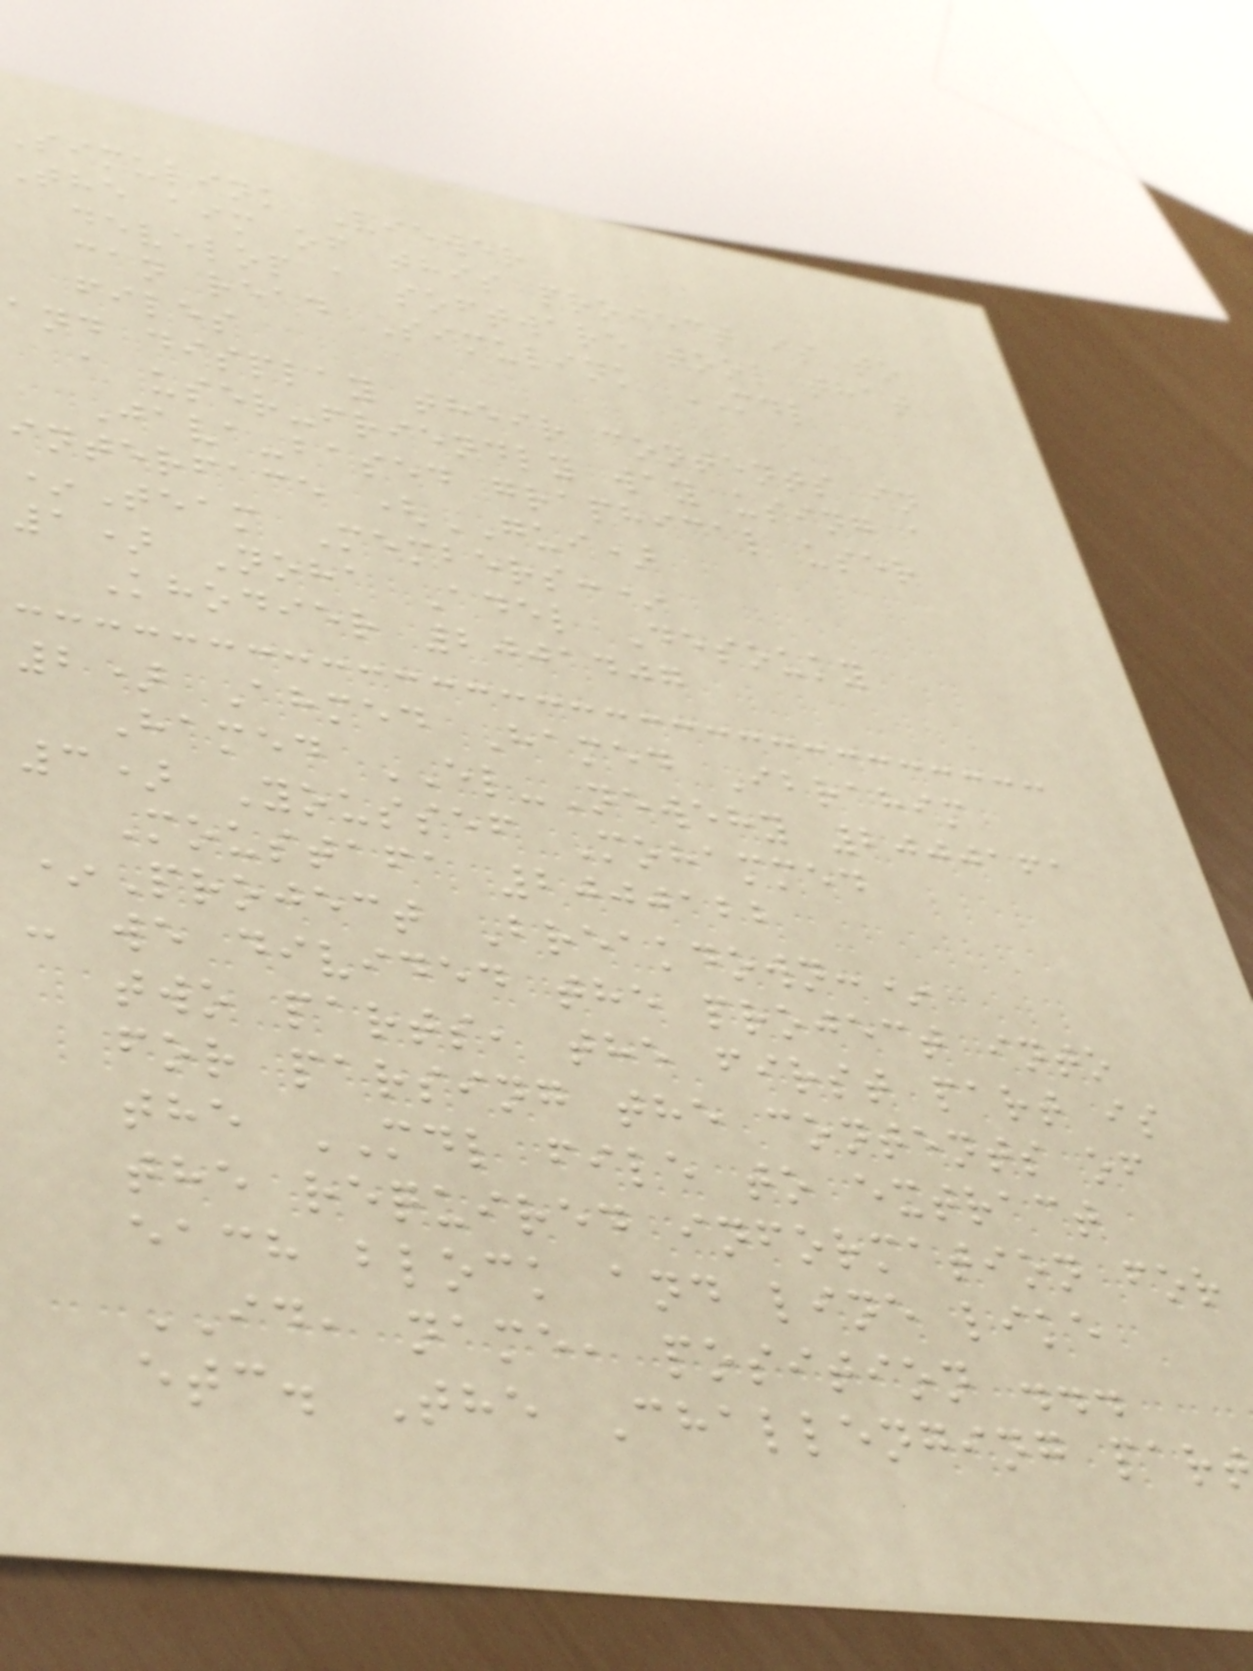Simulink Viewer
The aim of this project is to
develop a software tool that
can read Simulink MDL
files
and display their contents in
a user-friendly way using a
Java-based graphical user
interface (GUI)
*Team Members:*
1) Noha Adel Desouky
Khodier 2001407
2) Ahmed Hamed Ibrahim
Hamed EL-Newehy 2000161
3) Youssef Mohammed
Moustafa 2000122
*Project Breakdown:*
- we divided the project into
two parts, the first part is
for parsing the contents of
the MDL file to extract
the required information for
each block and line like
ID, name, position ...
etc. The Challenging par
